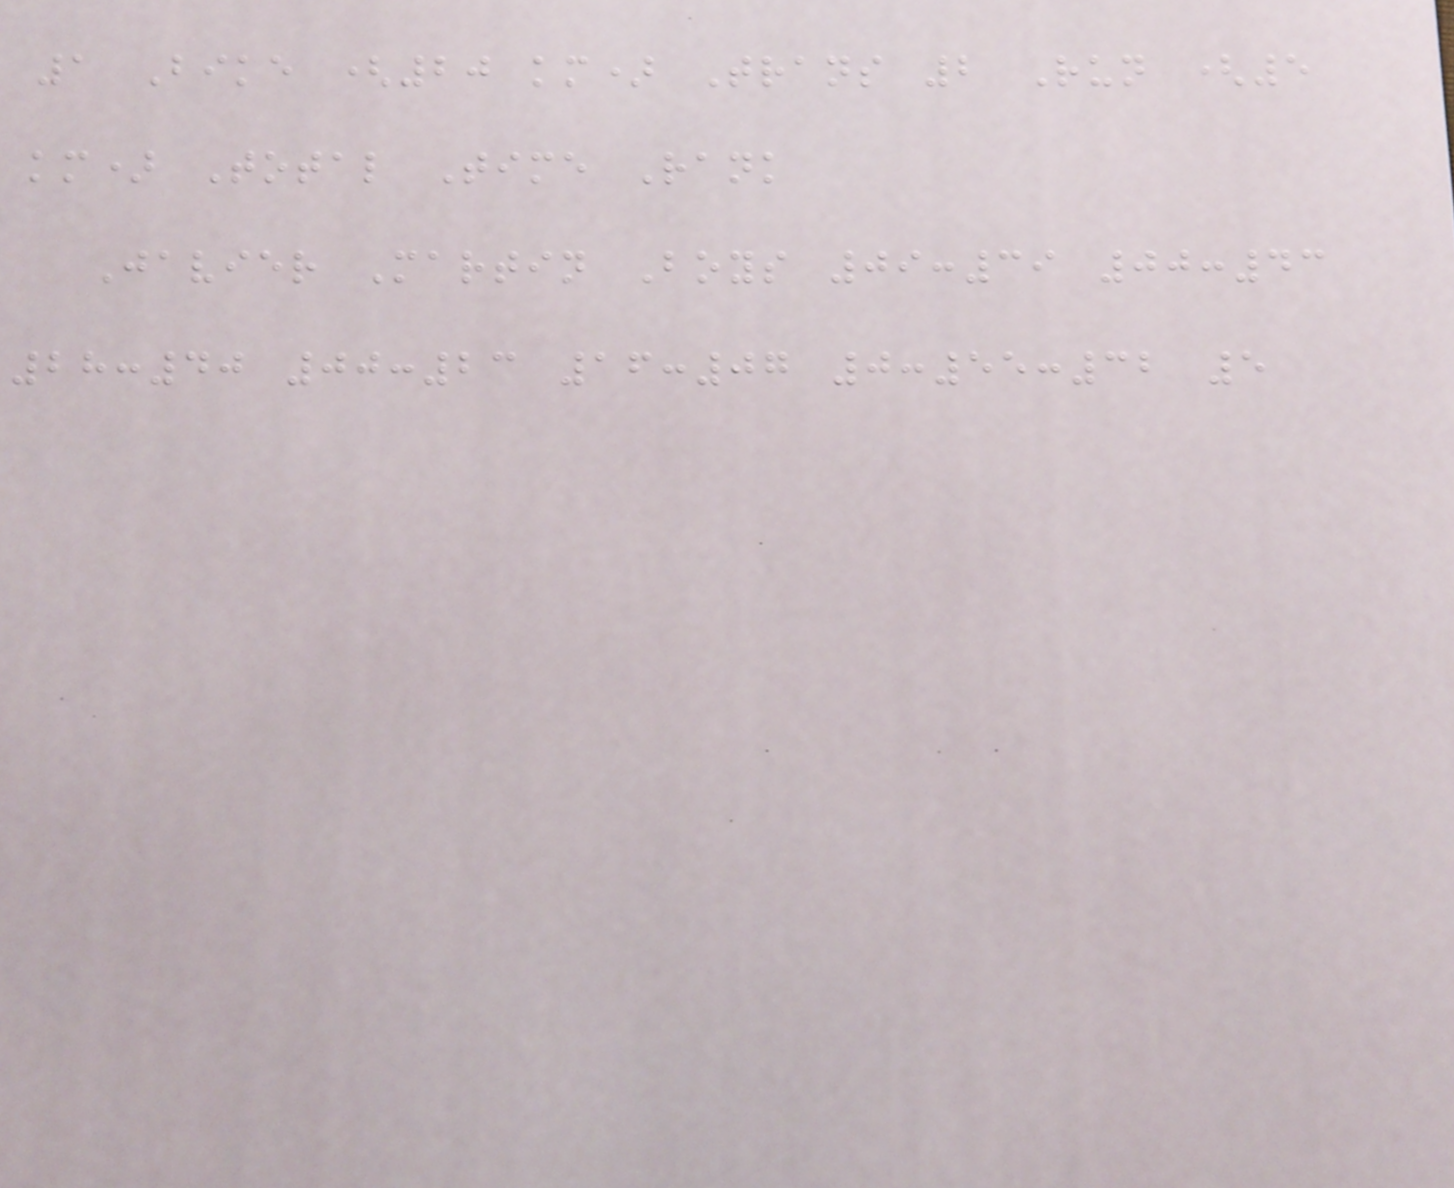1 Bike (20 km) Trans 2 Run (5
km) Total Time Rank
Javier Martin Boys 09:39 00:43
28:40 00:23 16:07 0:55:32 5
